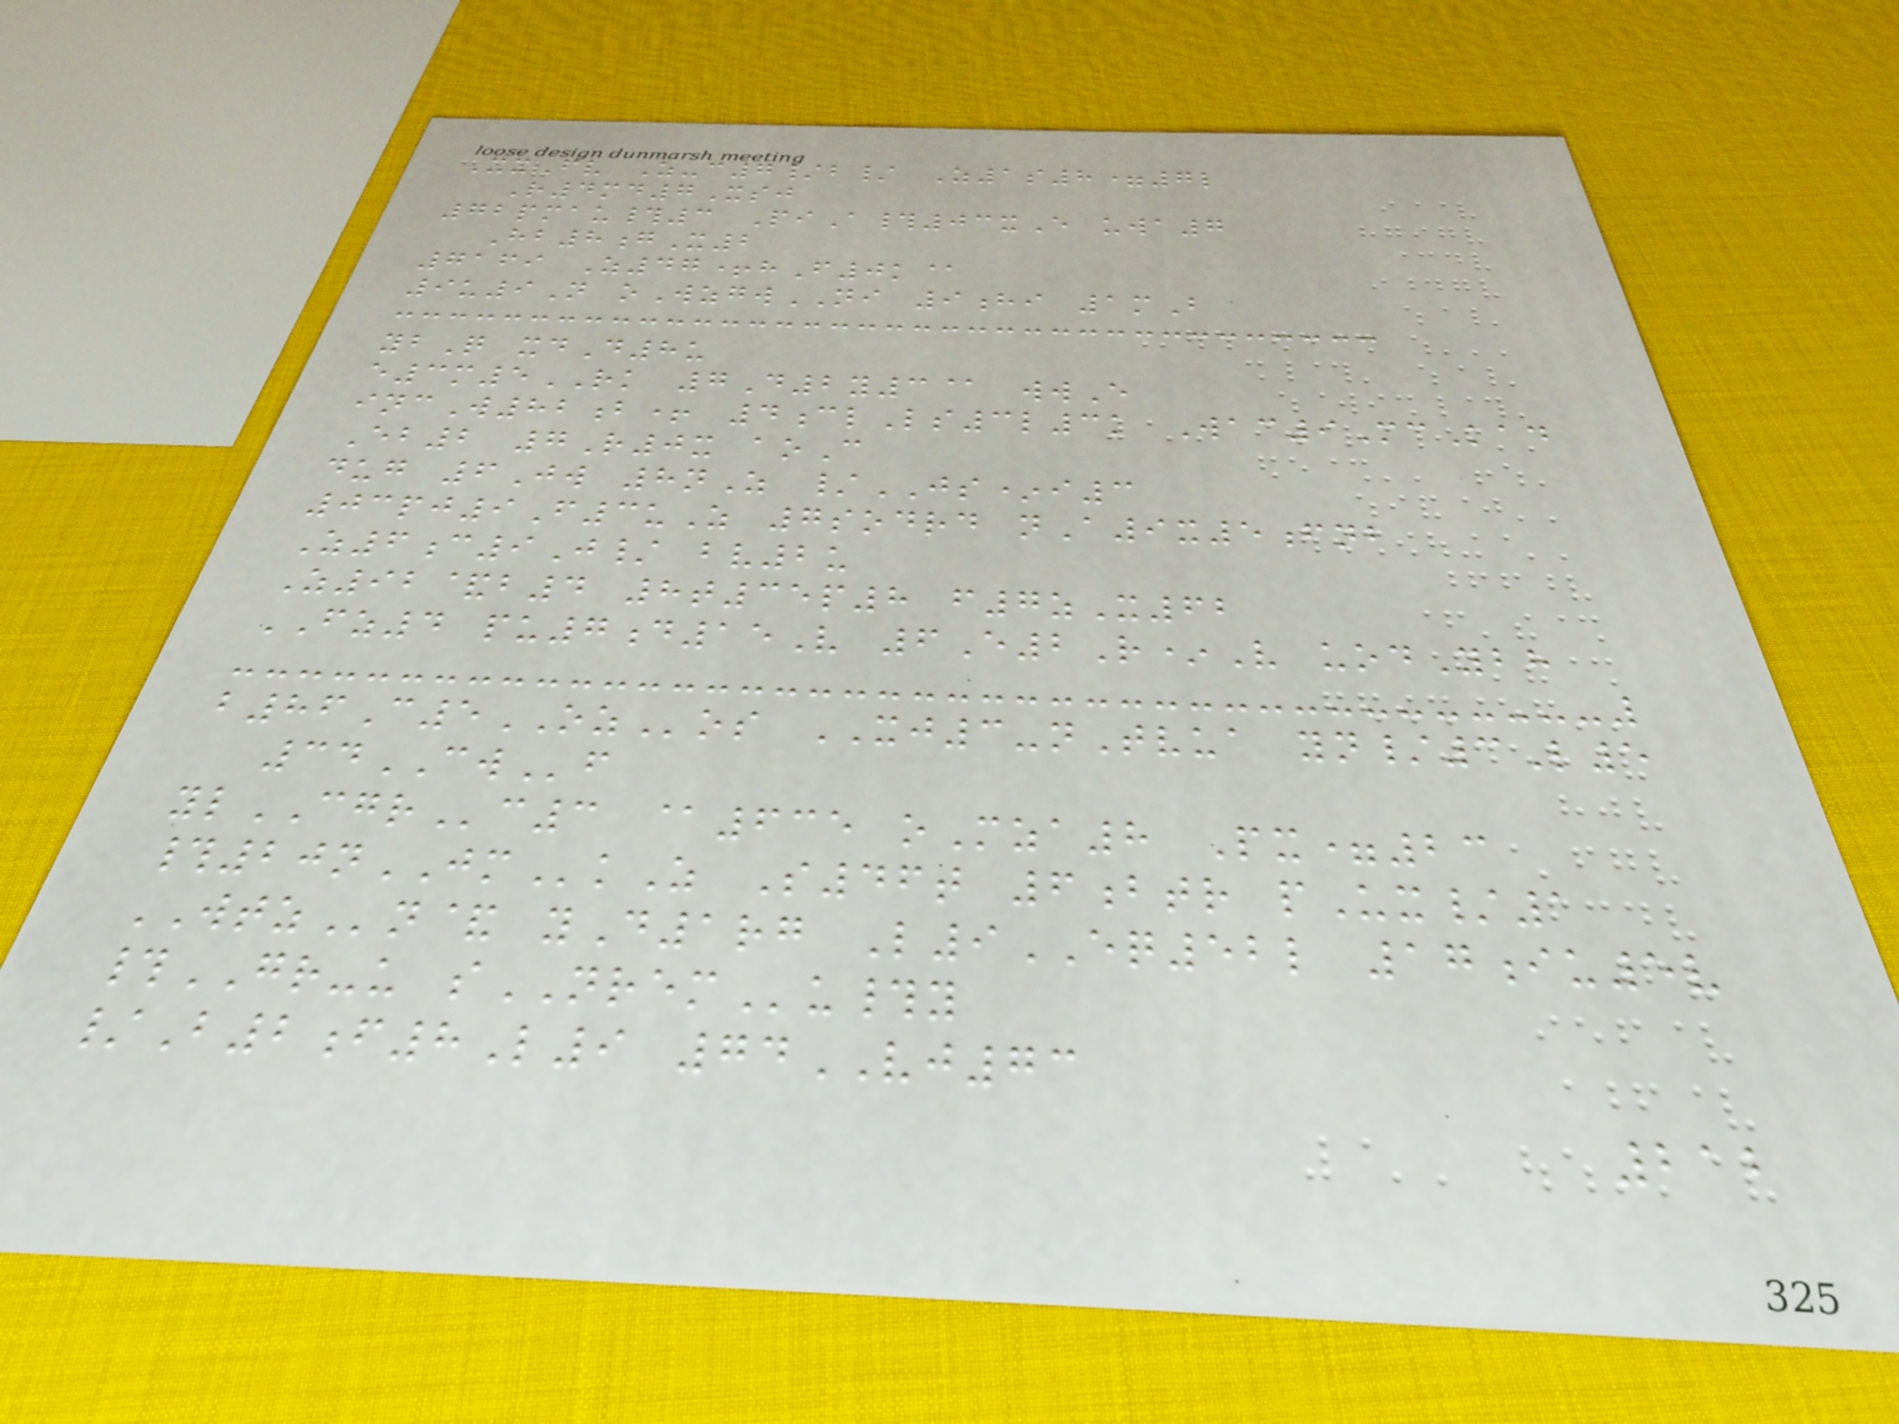XxFv Z-c7/b/ Z1s8=7l
R4md7Xsj
72pmau#3 PiA#03xE uwa7
Hb8gX2
7169 Z47+hF0k@
9u9N oWzgwNI 9hi 1mB
ybQ xdD8u
e3m5RK 7D2y3@ wwE
incW82b+ 4clLs3l3k Wac9McKad
Eb2 7R0x aoC
dug 6Jw 8nZ /JS*i3
03pj9F3uZ 7sodrd nA9x5fnb
Z6c9J/ bv2u
Z92&b4 8t35p8 f7zX62
FZ4 pu7d15V 6E2R*V uodYbh
b86C5OZos XJ3-nTvua yn/3L5
34CWf
ylCGRc3 @635 oMza8 Px=23
#20nJMkZ S46t 6btr pUx/1
WTZn& yD1rg L9EQ52l 17iu5v
#GR-u sNREMu#y
/B2f8L9 74VJ73
212
